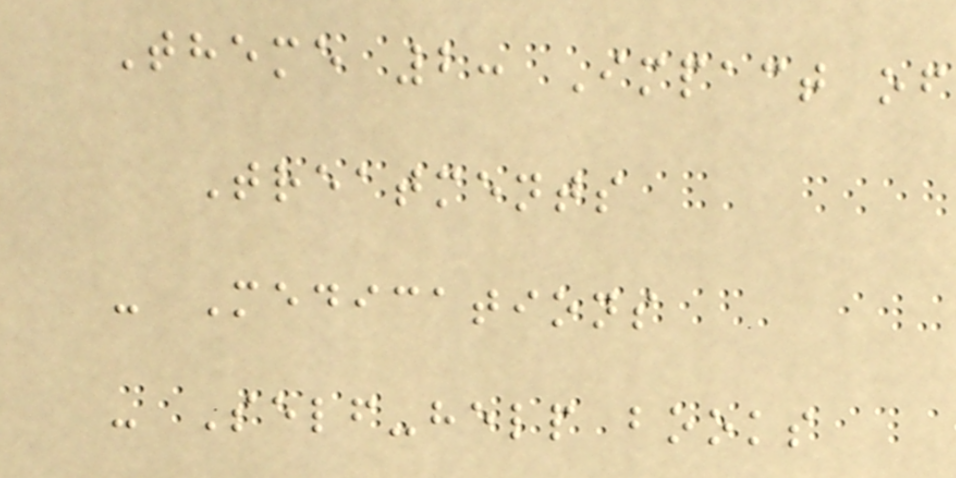Theme 2: Impact of
Treatments
- Medications
- Self-help books
